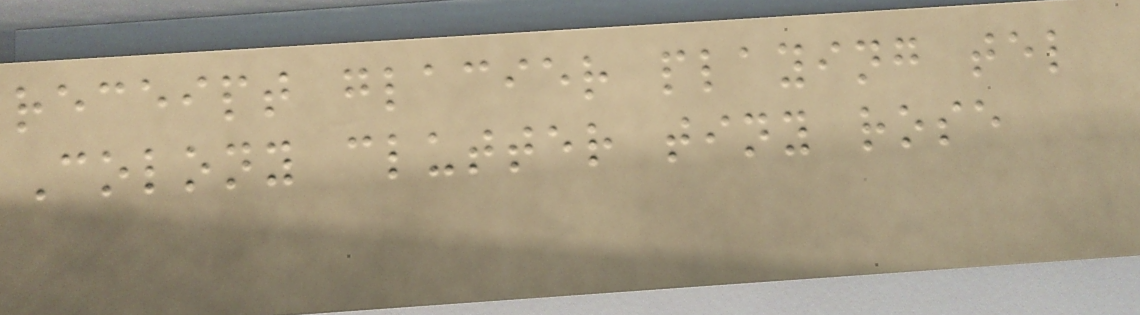receipt glacier playing tel
Colony clutter tiny rose
